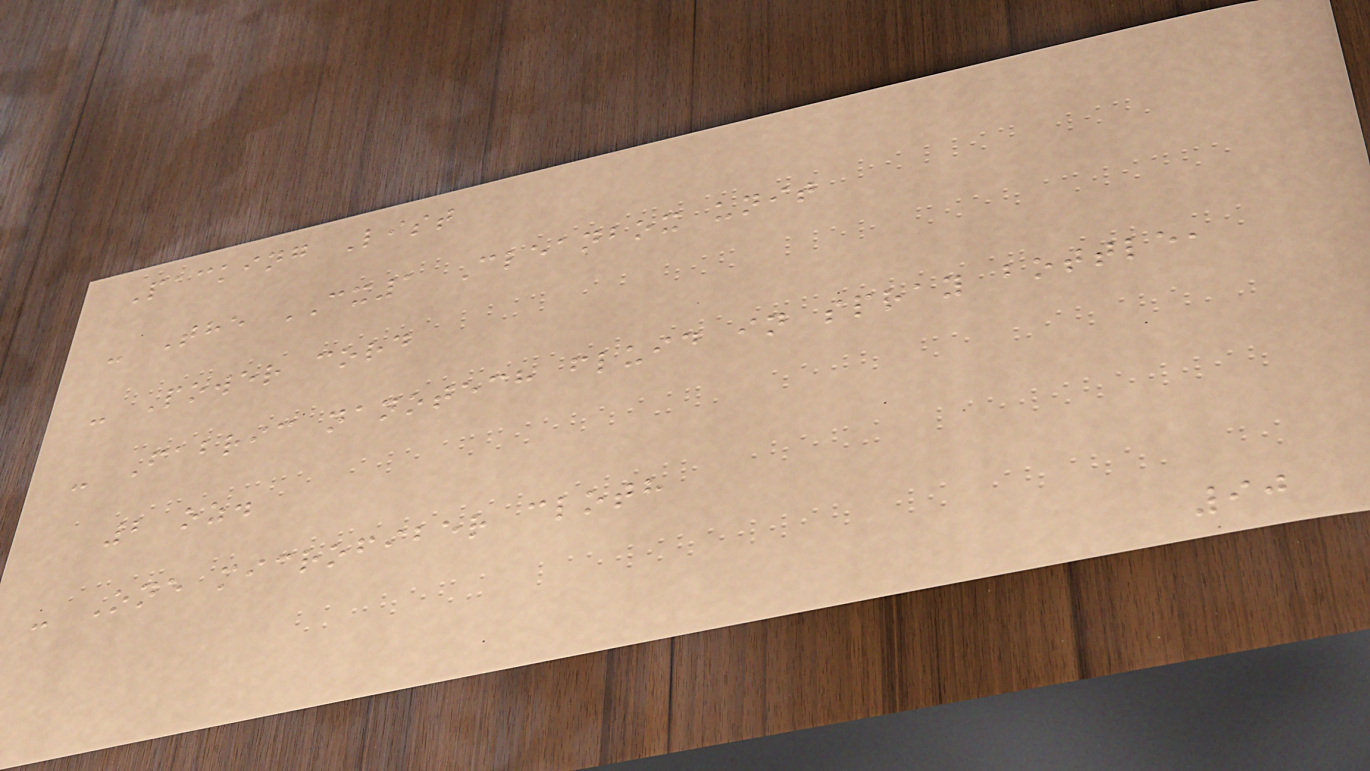Packing List
- The CX1 Cleanbox unit
- Power cord
- Fabric nanotech fluid in spray bottle,
2 oz.
- One microfiber cloth
90
